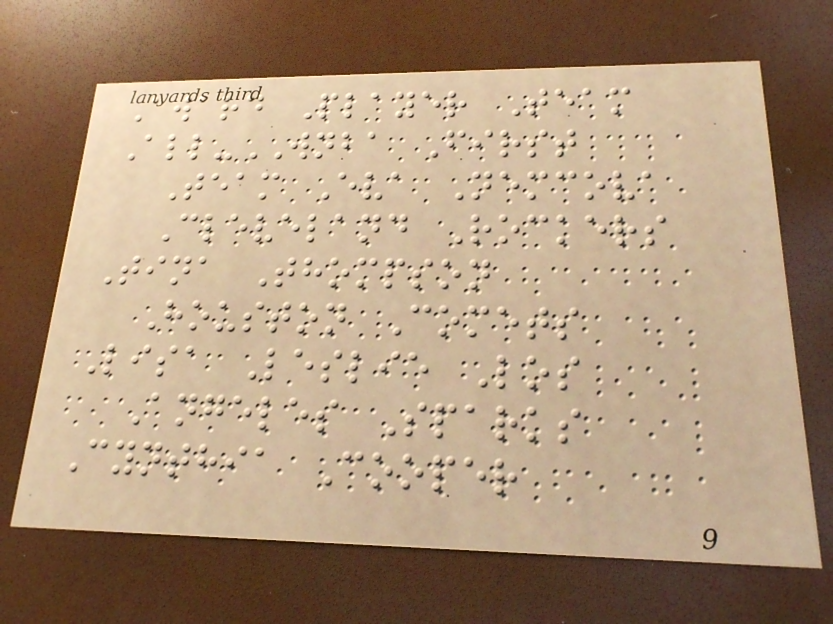Award Player Team
All-WNBA First
Team Eva Nemcova
Cleveland Rockers
Tina Thompson
Houston Comets
Lisa Leslie Los
Angeles Sparks
Cynthia Cooper
